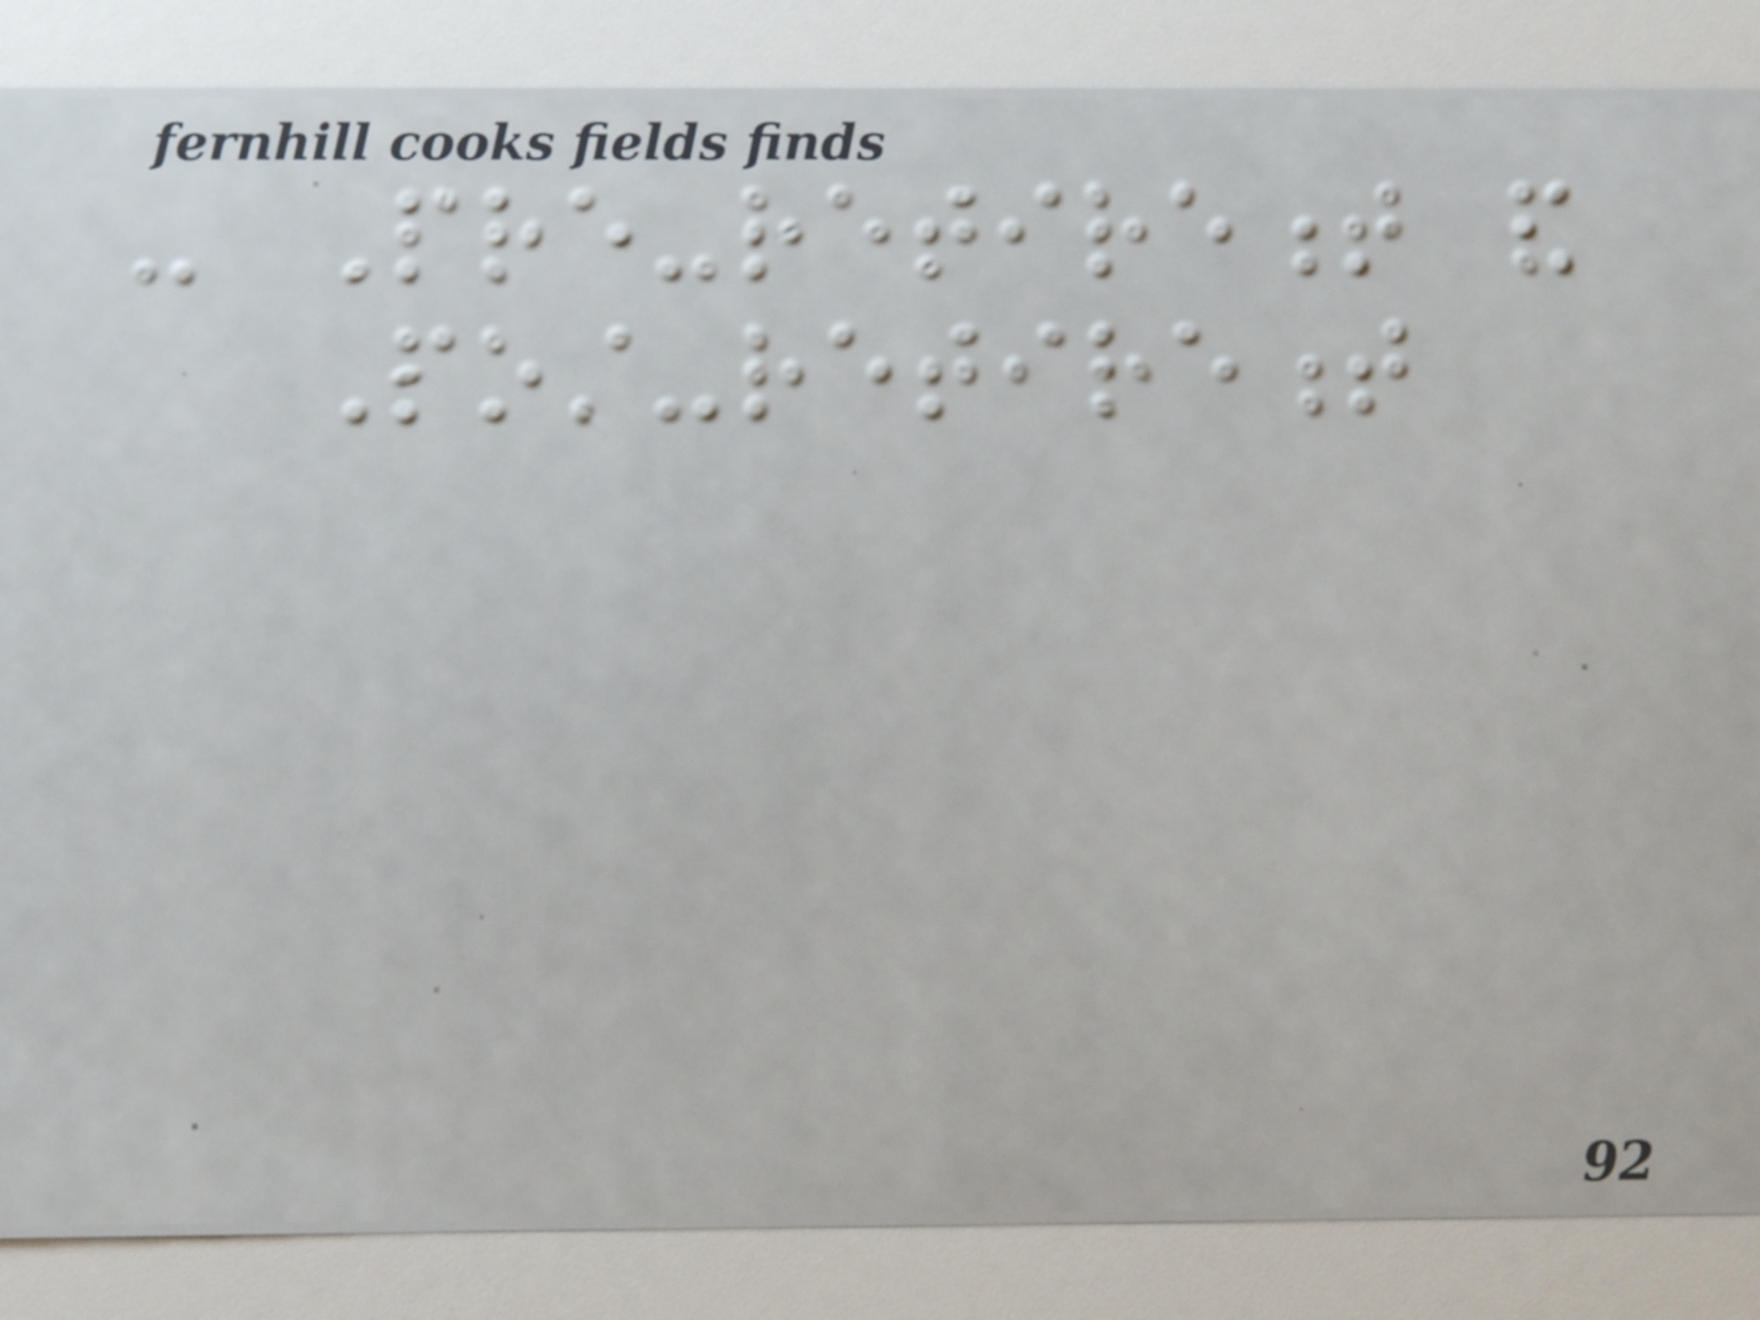- Pre-retirement and
Post-retirement
